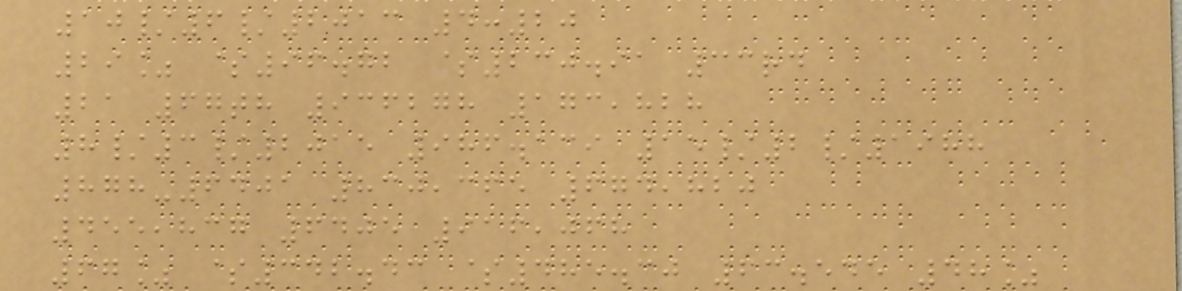10/6/2013 4:20
29% $96.72 $230.91 33rd
21 67th 936278 173,828
8/3/2015 986.139 15/2/1988
878-6401 830,365 674,820
455,837 6405 916,068
67% $342.43 $485.30 63.545 48%
